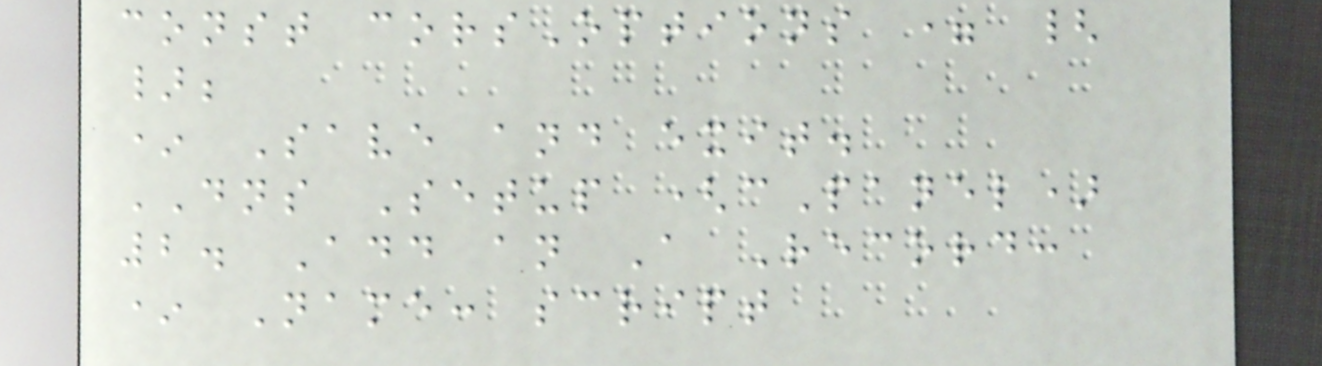const corsOptions = {
};
* Save and exit.
DNS Setup (cPanel)
2. Add an A Record:
* Name: script
